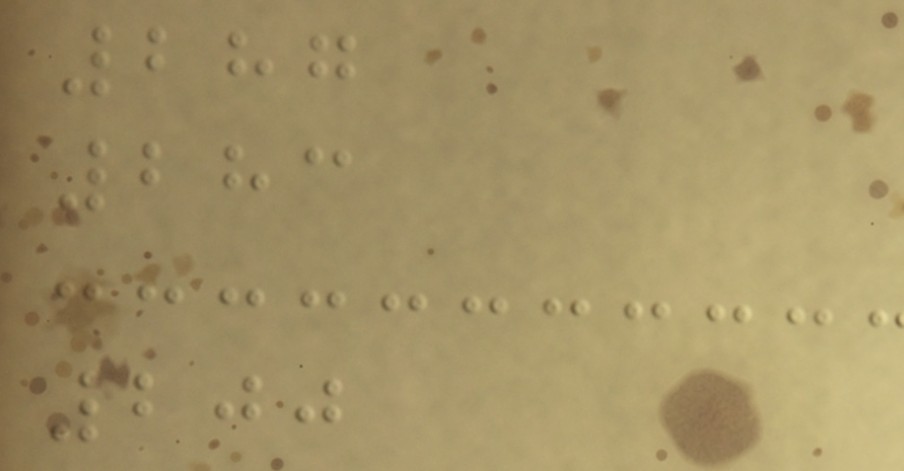287
283
200
